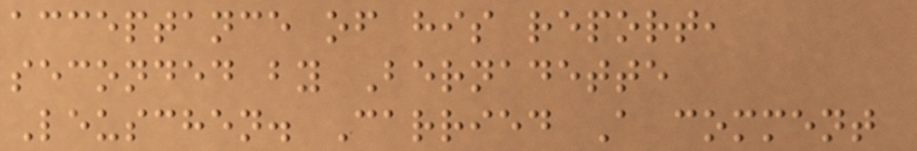acceptance of his report,
seconded by Bernadette
Leuschen. Carried A comment
